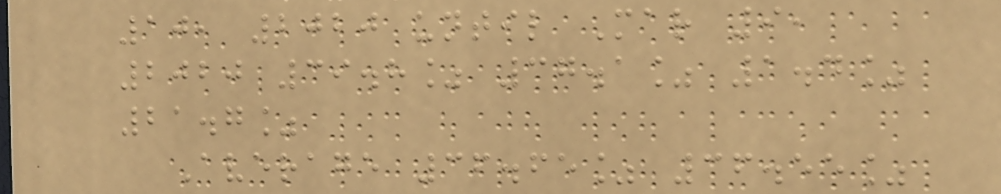10, 2020 until Mar 9,
2020 39.8% 37.1% 1.4%
21.7%
Average 36.65% 36.55%
